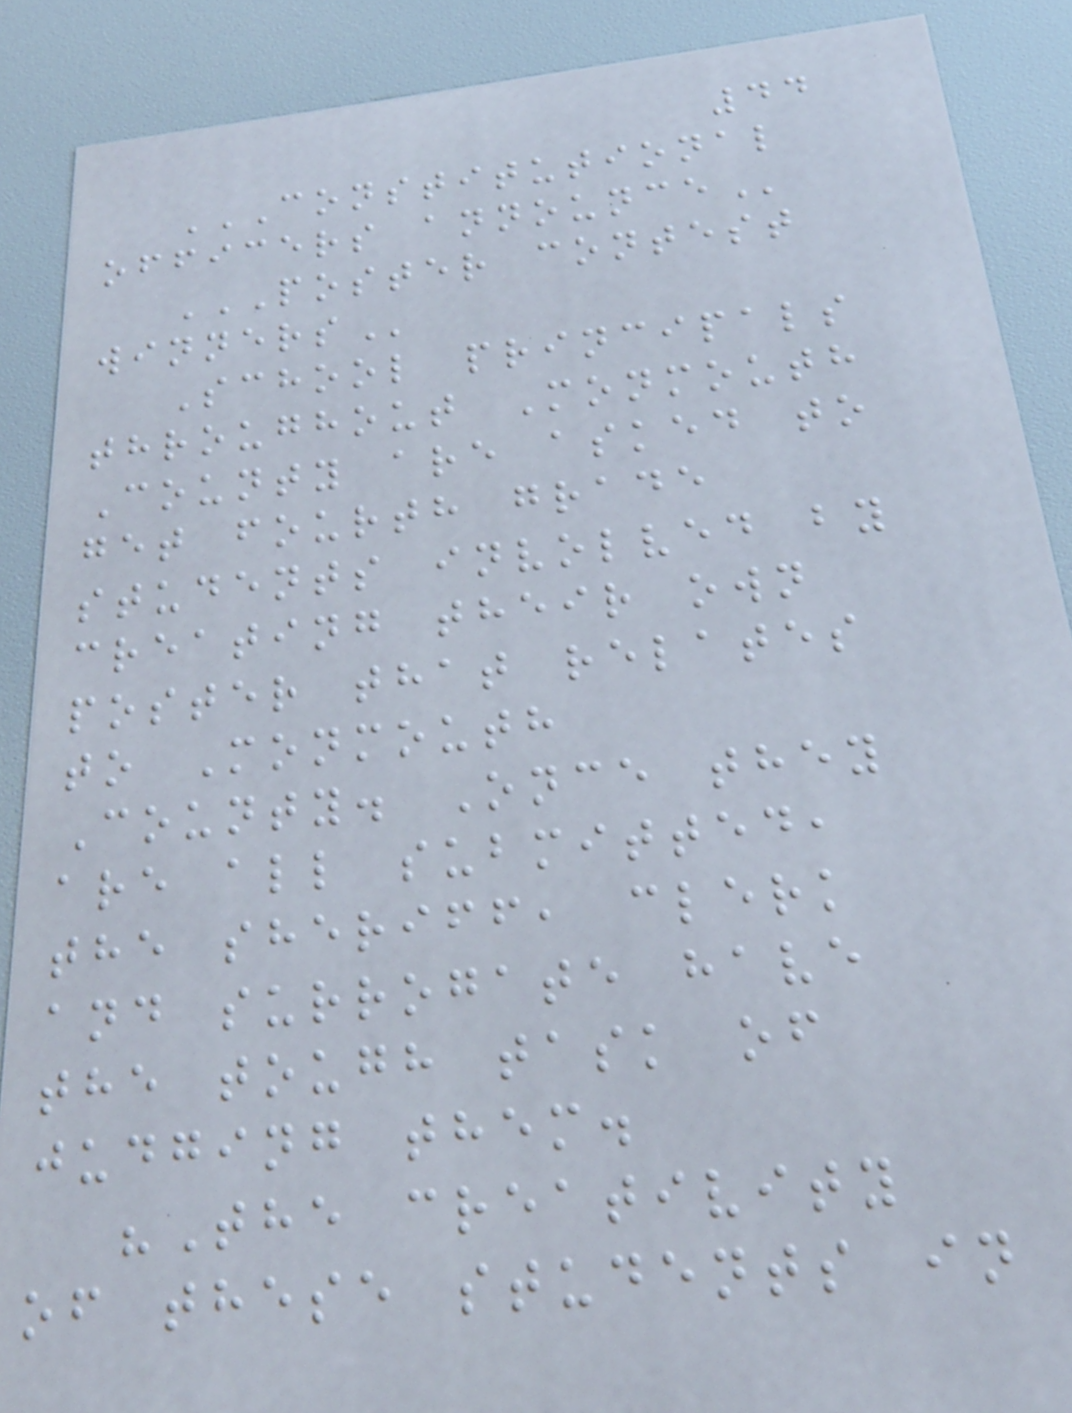44
CONSTITUTIONAL
OFFICERS ANNOUNCE
POSTER CONTEST
WINNERS
School principals
throughout Monmouth
County are asked to
get fourth grade
students involved by
creating their own
poster that relates
to Monmouth
County. Once they
are all submitted,
the sheriff, clerk
and surrogate have
the tough task of
judging them.
"The creativity
of these students in
